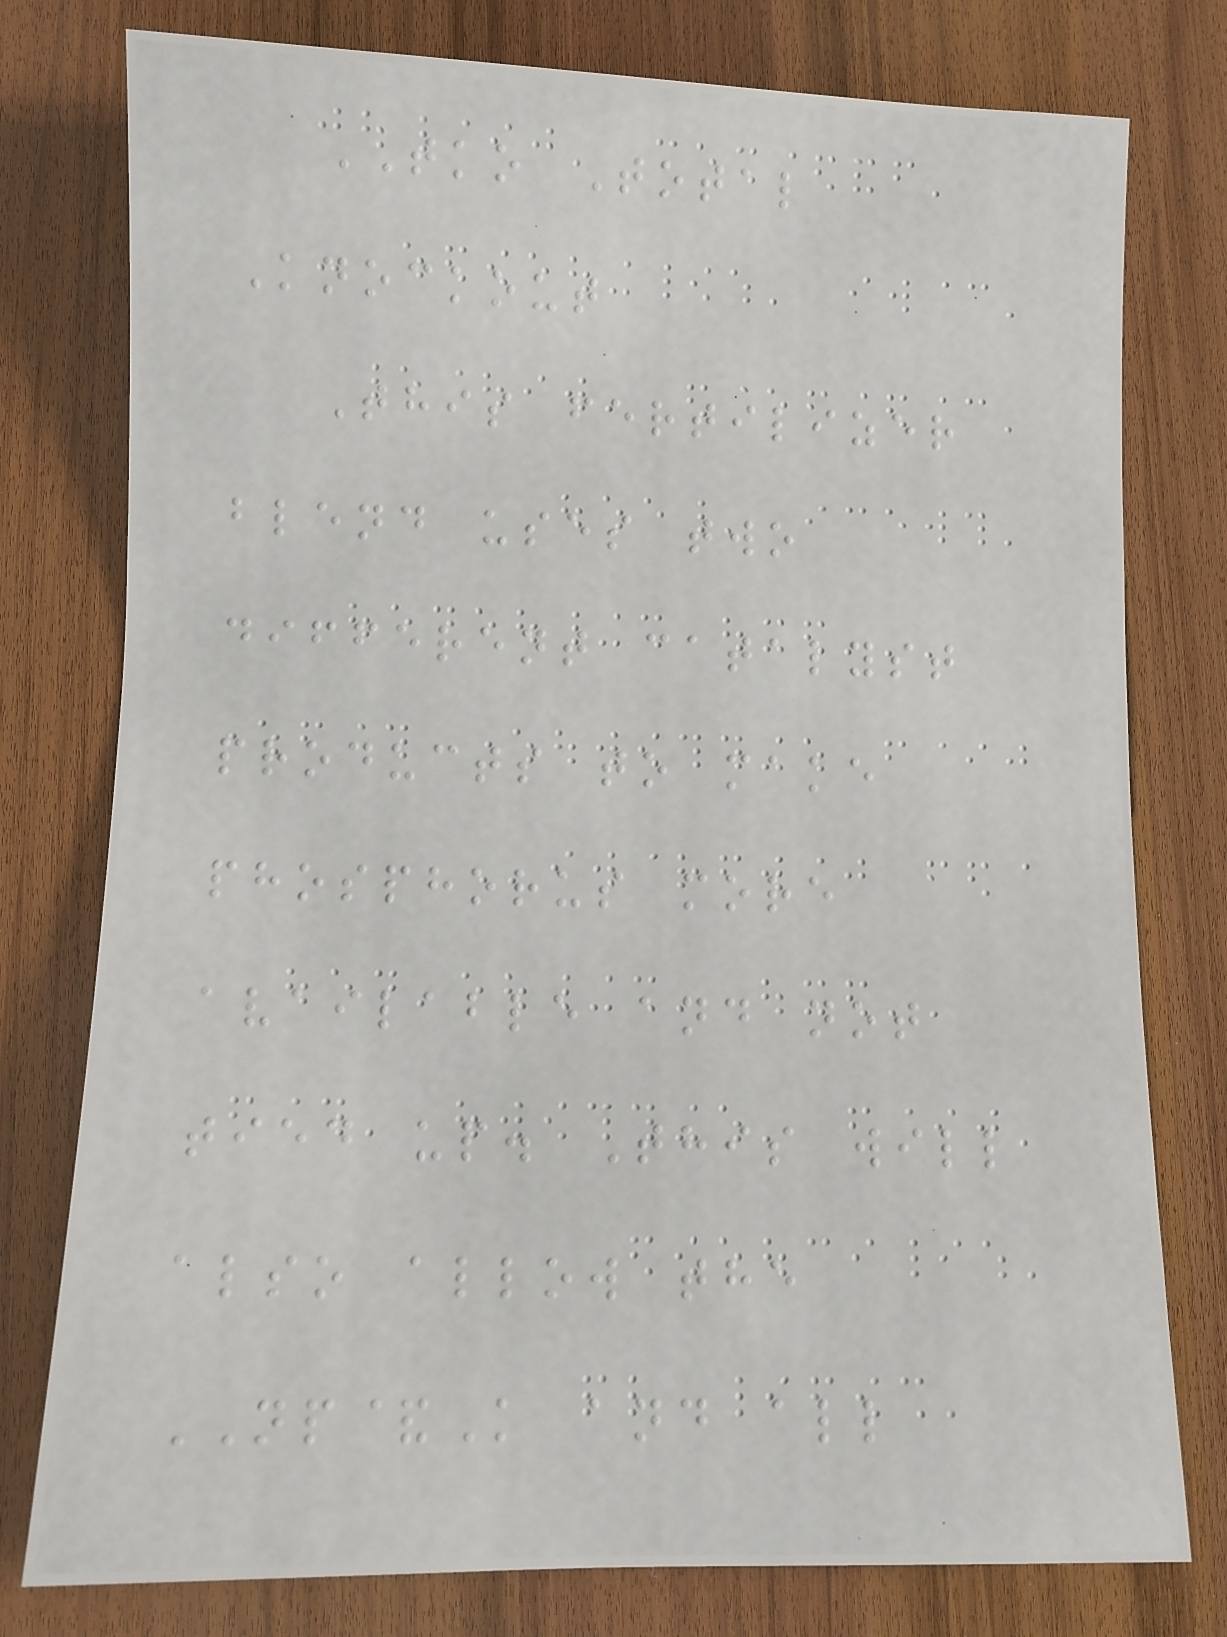TKO Total
Knockout
This fertilizer
blend uses two
different catalyst
products to make
phosphorus more
available and not
tied up. This will
also allow the
NP&K and all
